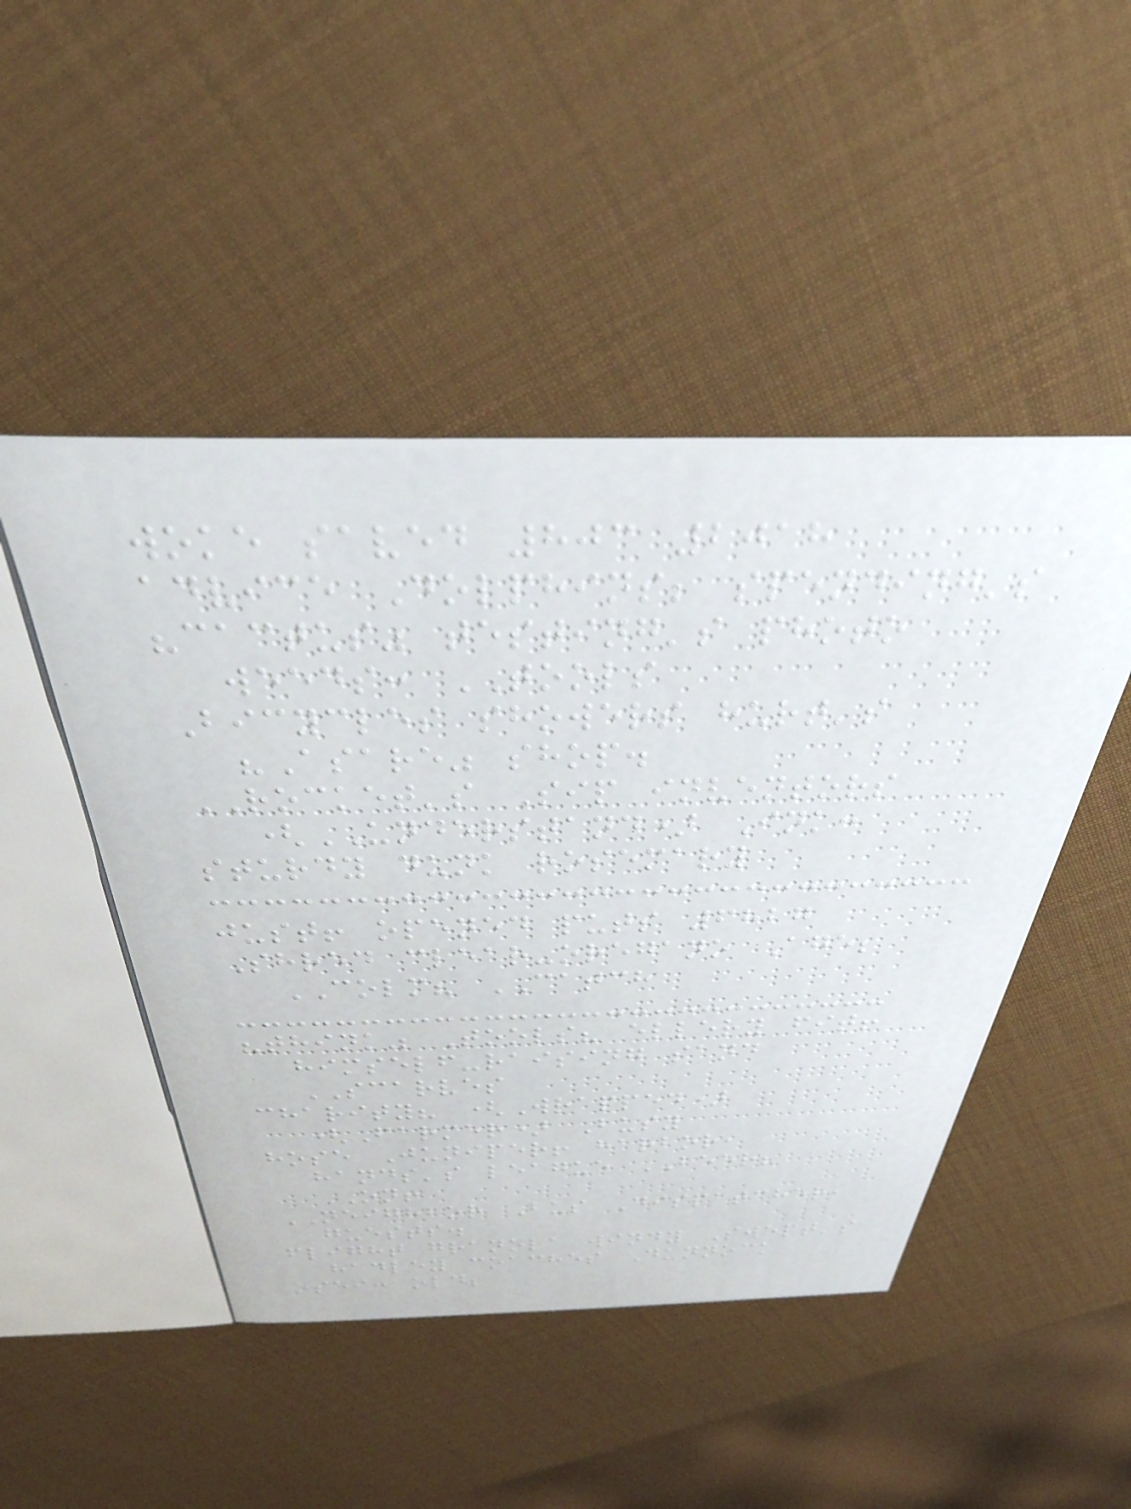woke saved 803 2018
advice Dolphins; spending's
"cactus" testing's photo
weeds: TOOLS
Bicycles showers hurt's
"Asare" shop.
ROCKET's Sip inventors
(UNDERSTAND) Ink:
sturdy dunk rosemary
just! opened puts 6827
Shred clear-oregano Age;
COLM? CATCH
"think" Tools? ellery fit!
himself-raising sand
SCARVES
charity? (Wrapped)
(Farmer) Busy
hose Juniper! harbor,
hands's league BEER?
ON!
NEIGHBOR Bus Dispatcher,
guests.
flight granola windy Swept's
hadley coaches Dunnock
osei: old;
